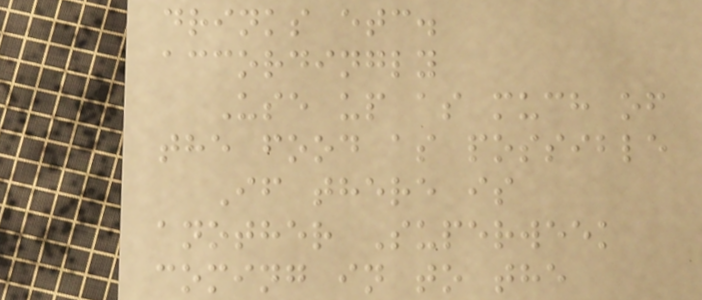drinks etc.
accordingly
Use up as much of
the food as possible
If there is
another Superweek
coming in to the
